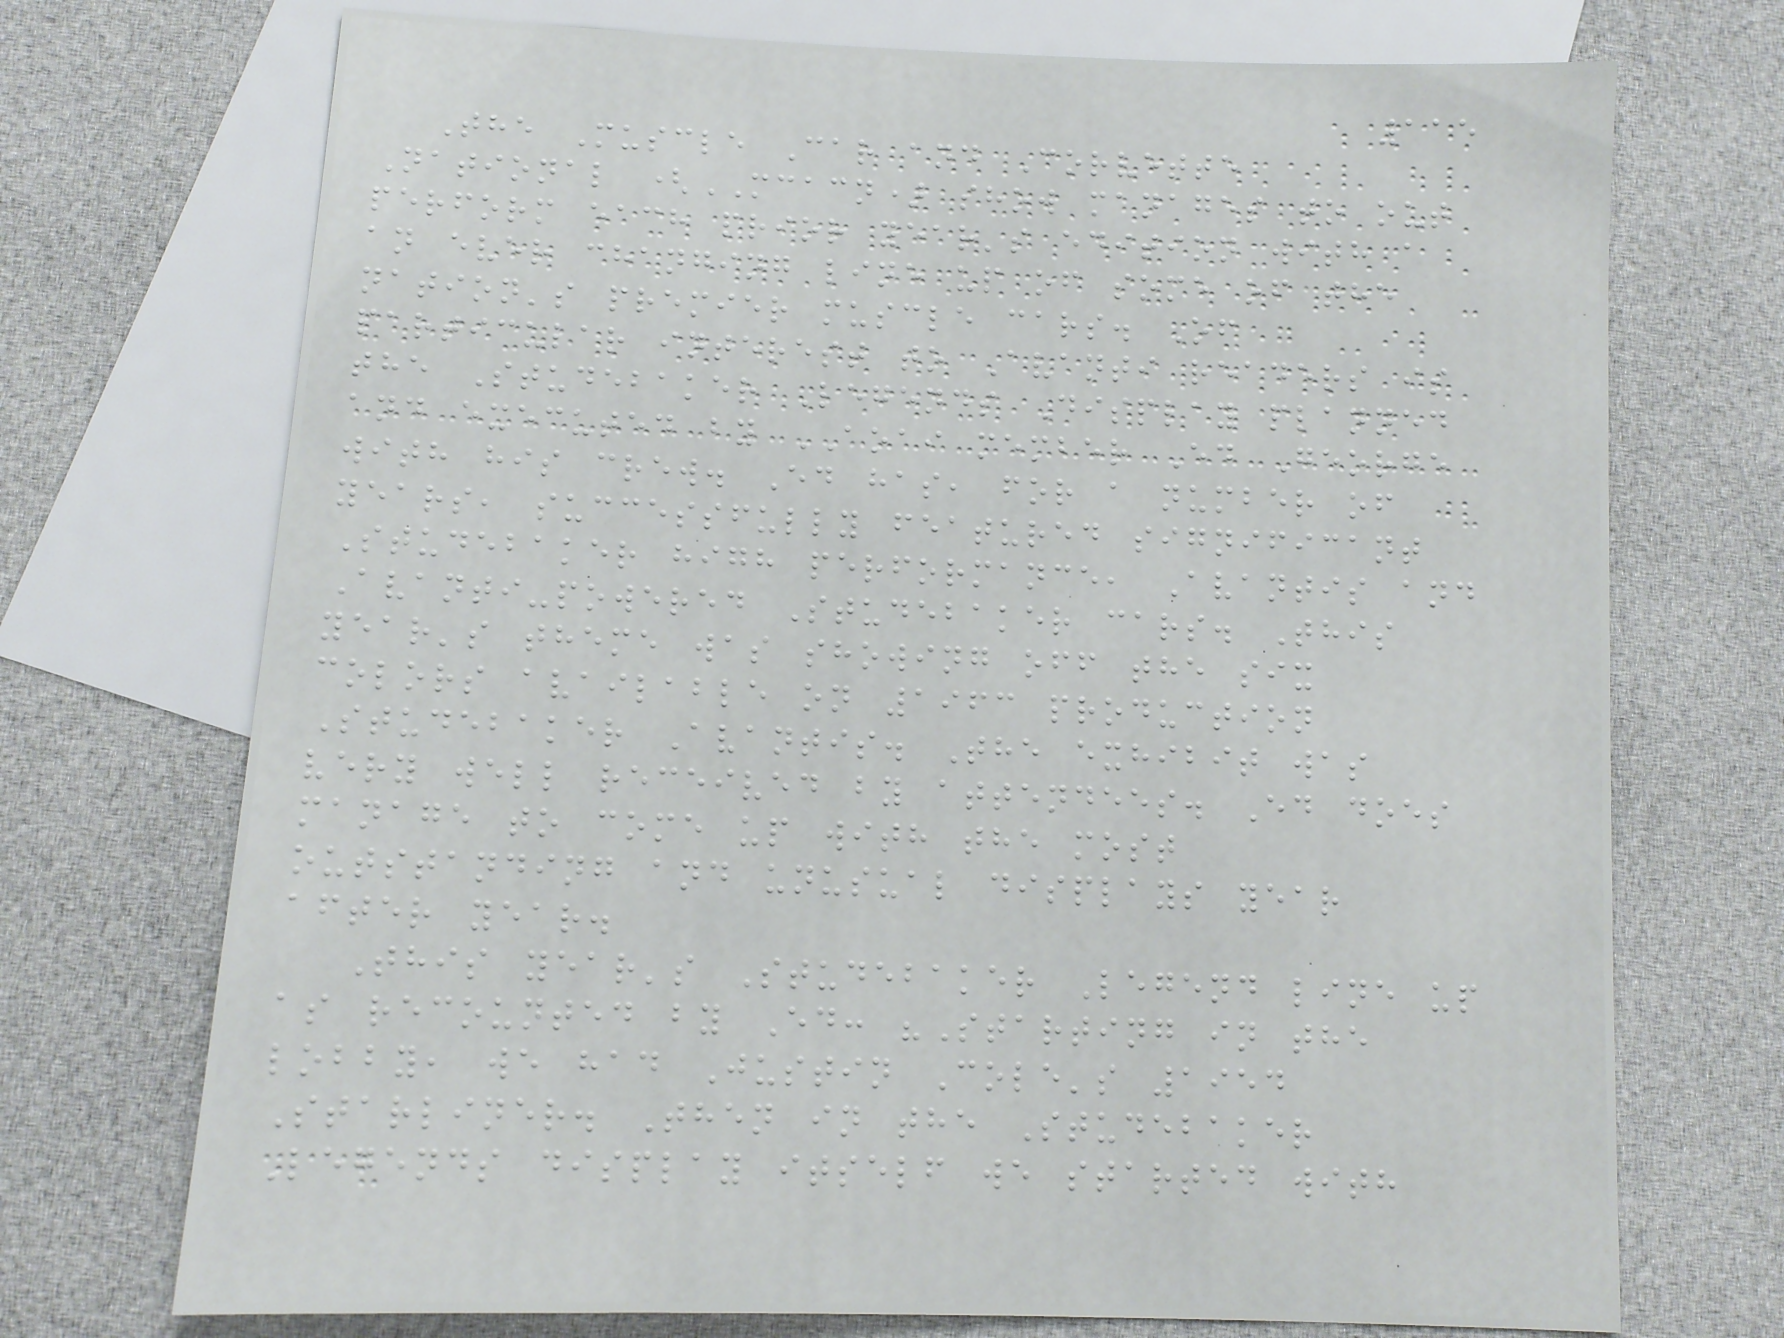115
The Muscle Car and Corvette
National (MCACN) show manages to out
perform each prior year's edition with a
an ever changing line up of some of the
nation's premier muscle cars. Of
particular interest to Avanti readers is
the Studebaker Legends Display planned
and executed by AOAI member Ed George
with his crew. Ed has, for a number of
years, successfully featured significant
Studebaker high performance, Avantis and
Avanti-powered Studebaker cars. This
year's theme was showing off the six
colors available on 1963 production
Studebaker Avantis. The exhibit was
very well received by attendees. Ed does
manage to come up with the most
outstanding and unusual displays year
after year.
This year's Studebaker Legend line up
as recounted by Ed: "Starting in the
lobby, we had Justin Cole's 1954
Starliner. Then in the Studebaker
Legends display itself we started with
